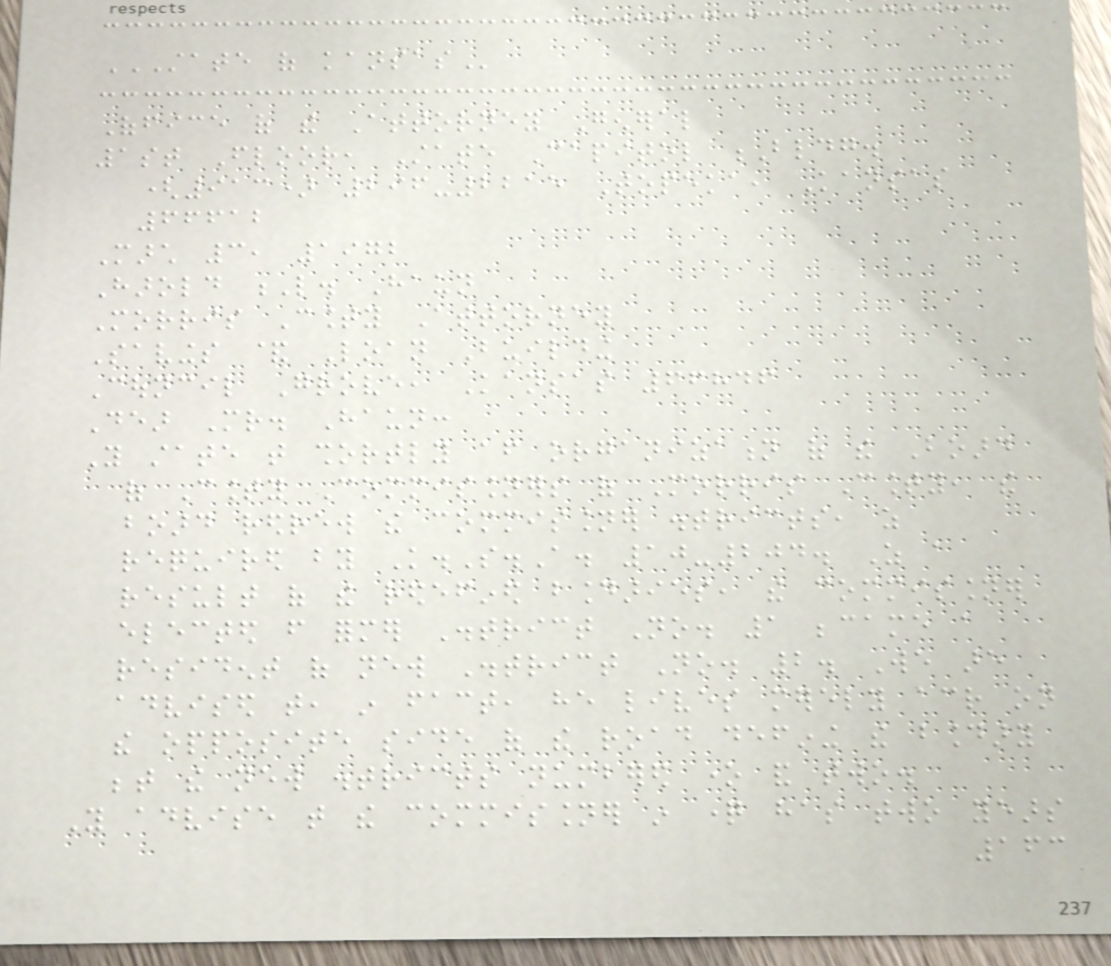STATE OF KANSAS
Office of the Attorney General
1st Floor, State Capitol Bldg.
(913) 296-2215 Topeka, Kansas
66612
March 3, 1972
Harold L. Haun
Morris County Attorney
Savings & Loan Building
Council Grove, Kansas 66846
Dear Mr. Haun:
You state that shortly after organization of the Board
of County Commissioners of Morris County, the
board redrew the commissioner districts, as
required by K.S.A. 10-204. As a
result of the redefined boundaries, the commissioner
elected from former District No. 1 became a
resident of new District No. 2. We are
advised that, in fact, he lives merely across on
the opposite side of the road defining the boundary
between the new districts numbered one and two.
You advise that the commissioner in question has two years
163
